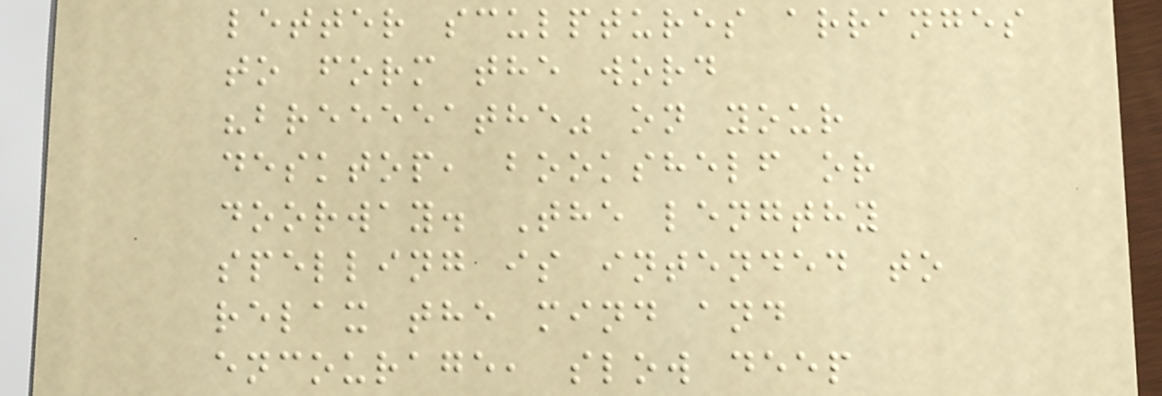letter sculptures arranges
to form the word
"breeeeathe" on your
desktop, bookshelf or
doorway. The lengthy
spelling is intended to
relax the mind and
encourage, slow deep
